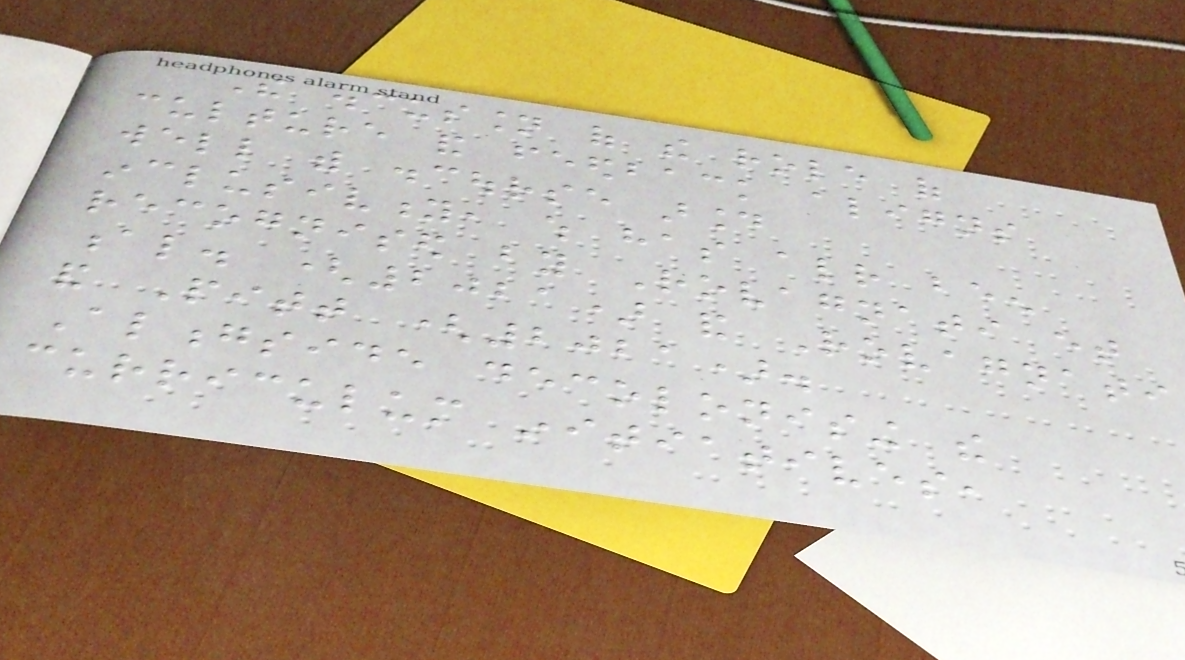The discussion of the role of
culture and feedback aligns
well with discourse around
inclusivity, which has already been
recognised by Rovagnati et
al. (2021) and Rovagnati
and Pitt (2021).
Alongside decolonising the
curriculum initiatives,
